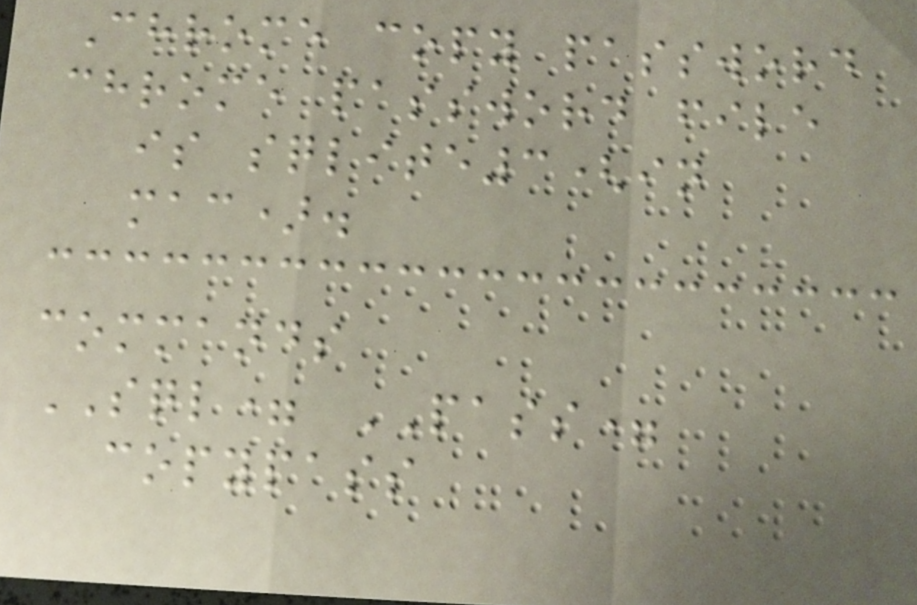Chrome copy password
chrome password file
is sqlite3(in
mac).
commands
SQL= PASS=
copypass
